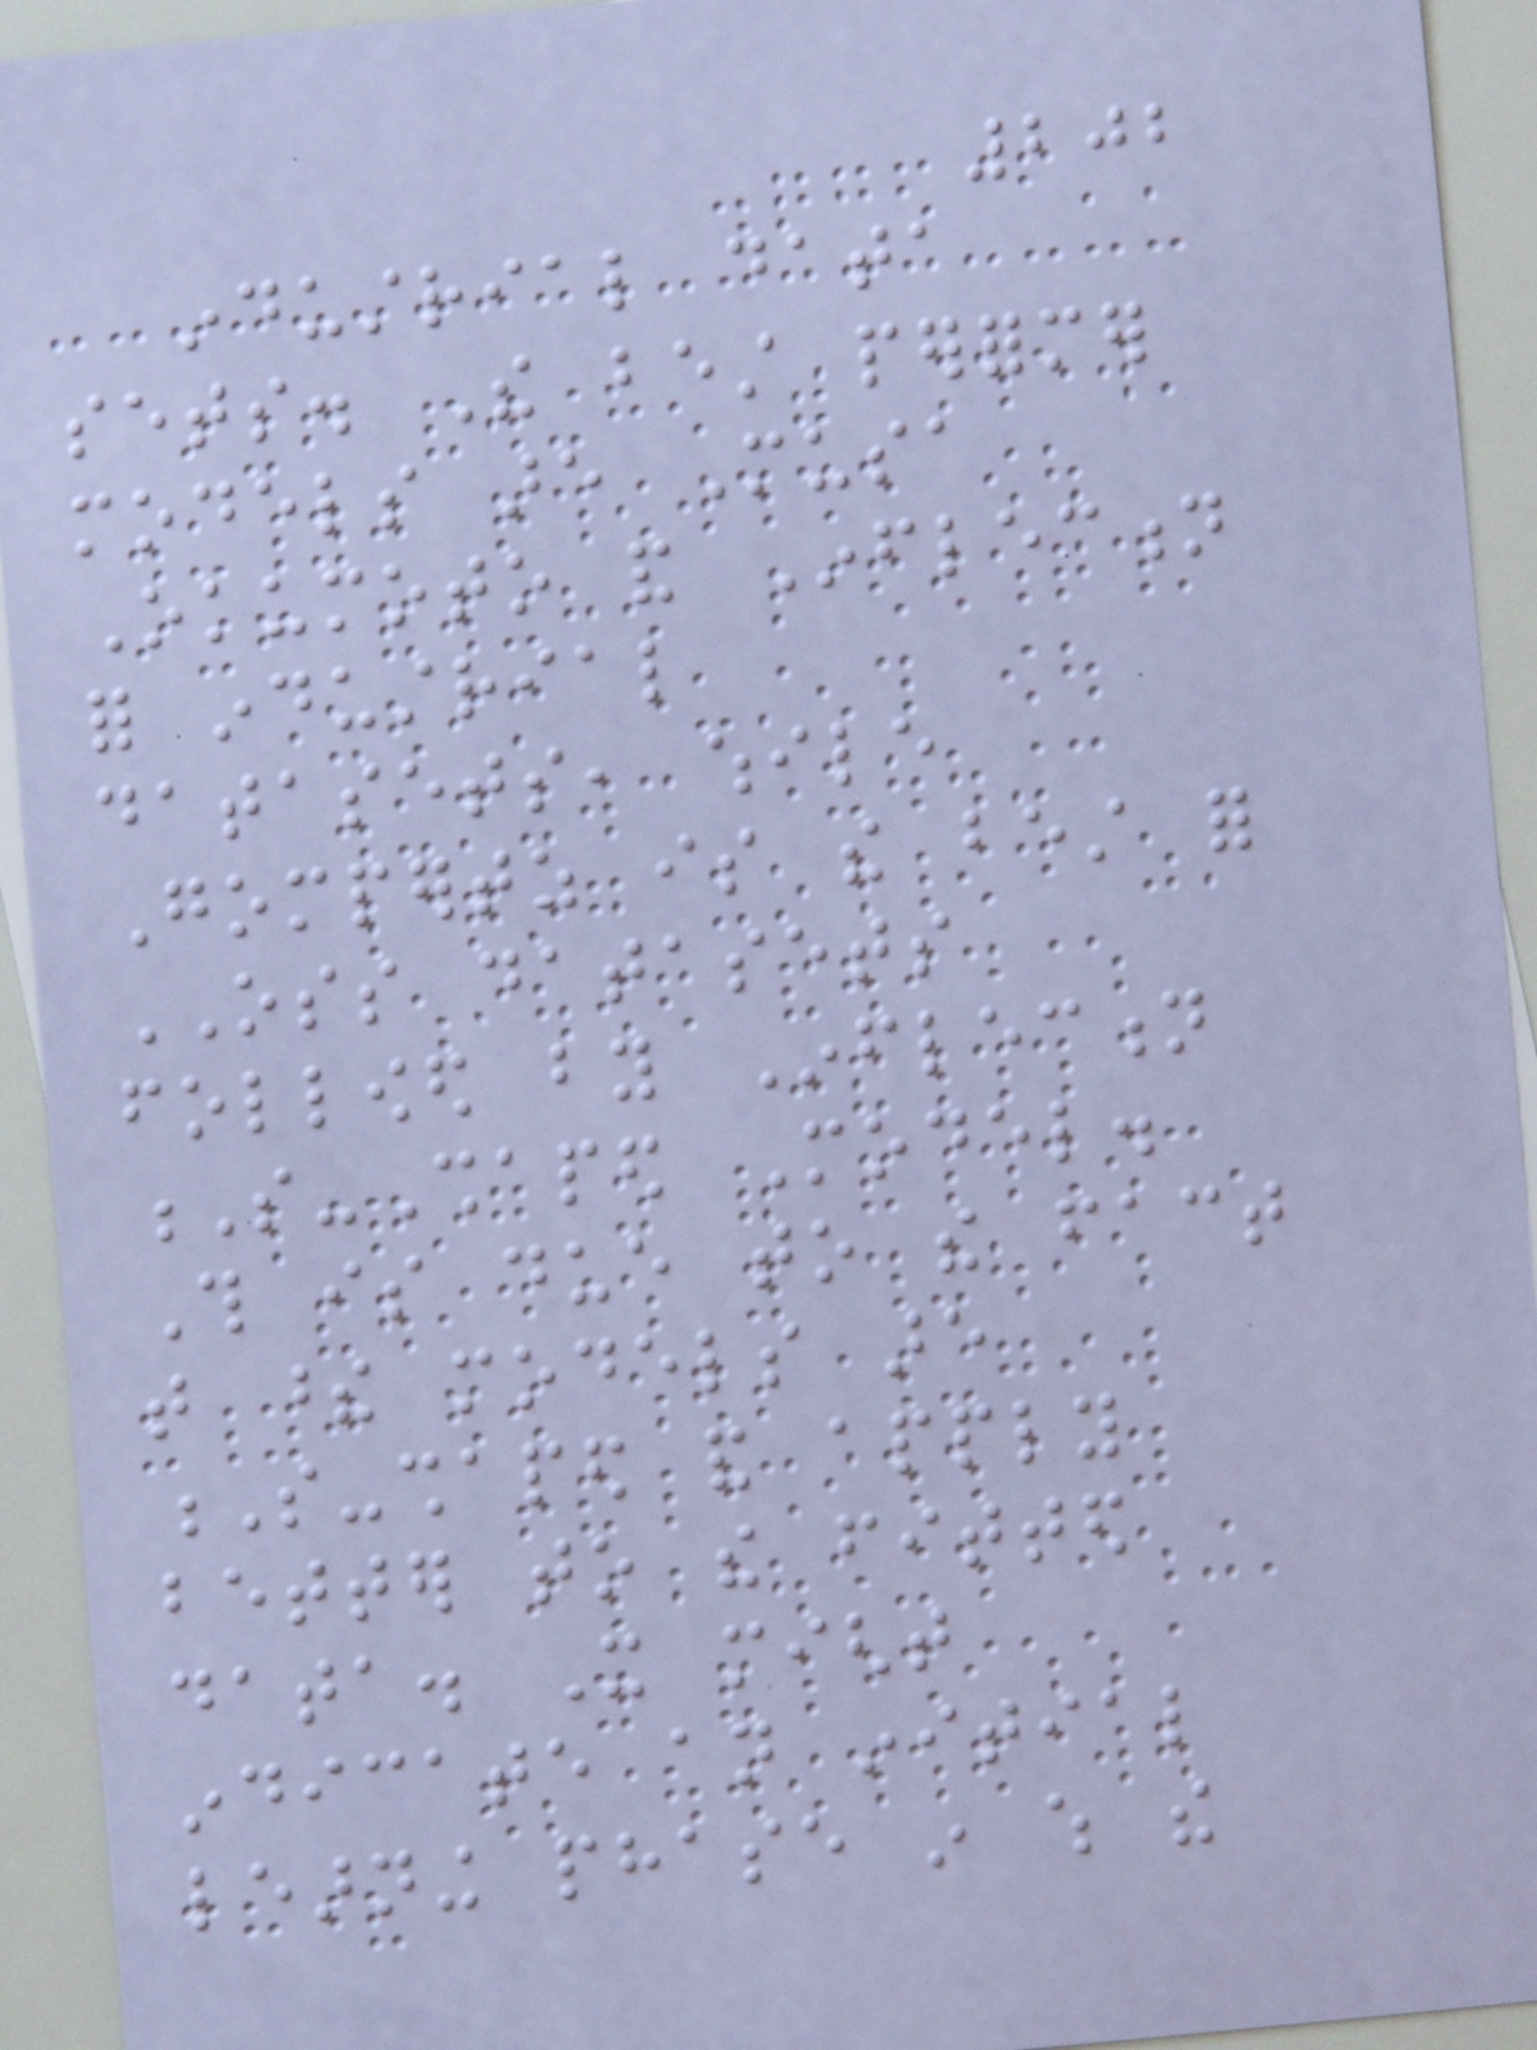202
industrial data
sets. The best performer
models are Musa
Okumoto and Inflection
for industrial
datasets, while
Gompertz is the best for
OSS datasets
followed by Inflection
S-Shaped Model.
This is due to the fact
that these models are
S-shaped and apply
better to the fitted
data. It might
indicate an initial
learning phase in which the
